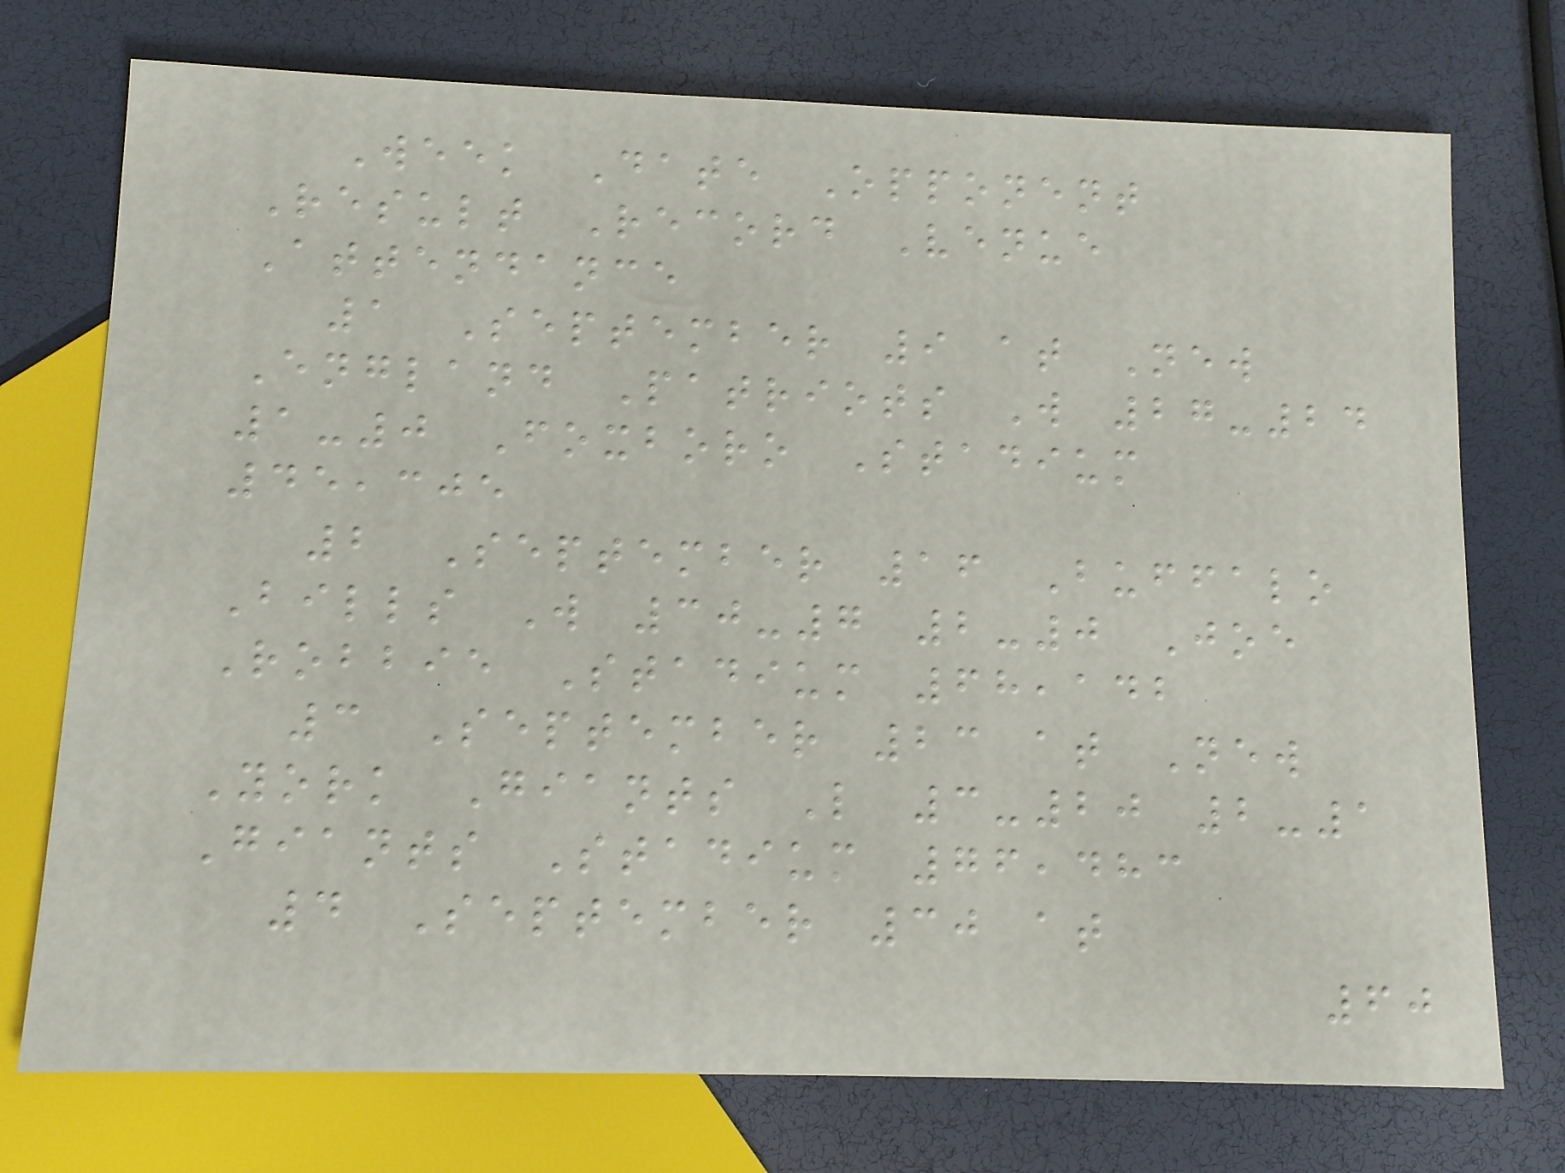Week Date Opponent
Result Record Venue
Attendance
1 September 9 at New
England Patriots W 27-24
1-0 Foxboro Stadium
45,305
2 September 16 Buffalo
Bills W 30-7 2-0 Joe
Robbie Stadium 68,142
3 September 23 at New
York Giants L 3-20 2-1
Giants Stadium 76,483
4 September 30 at
60
